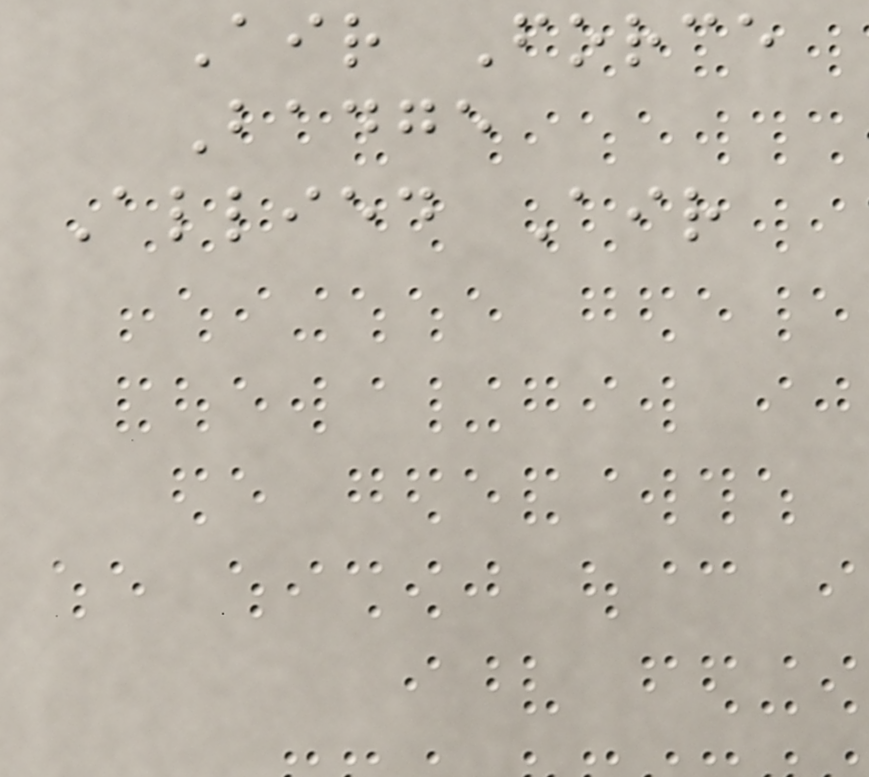Air Force
Badge
Allied Air
